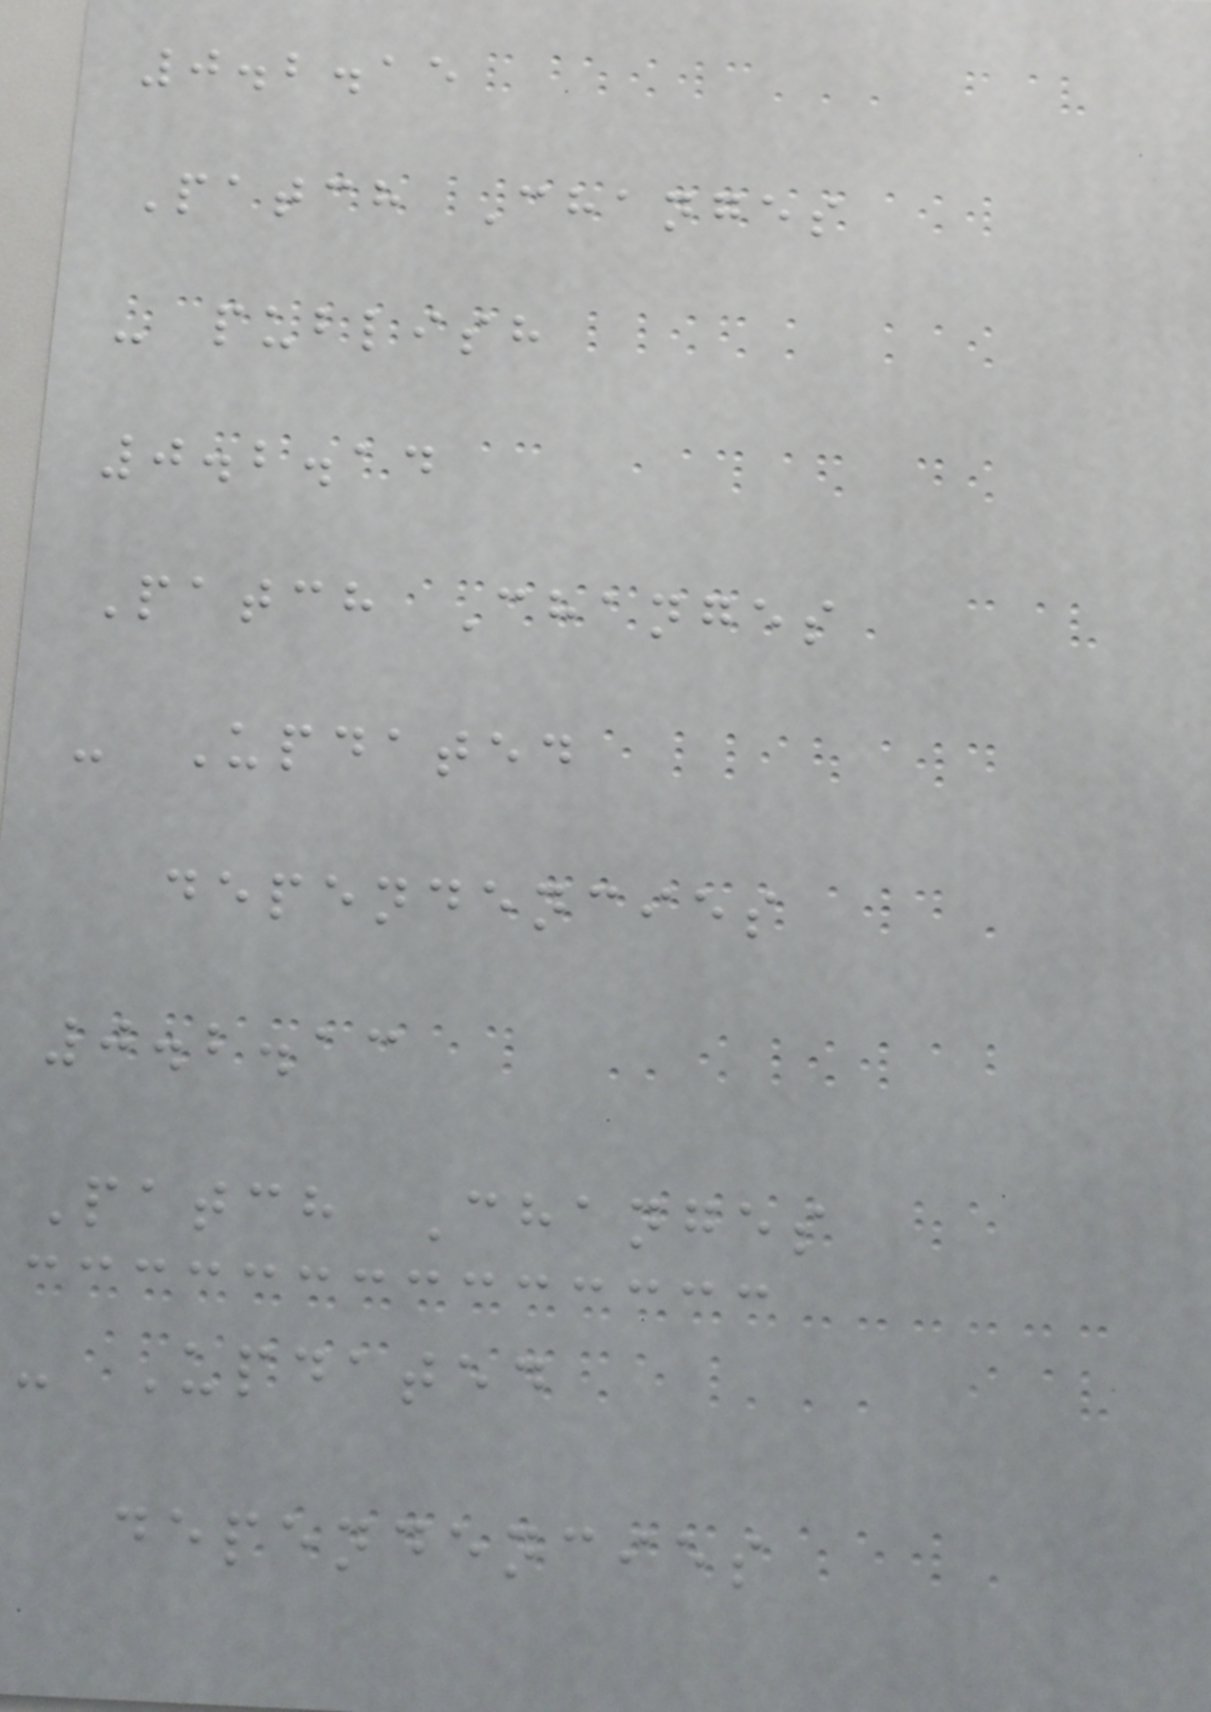0.2.15
Patch Changes
- publish
0.2.14
Patch Changes
- Updated
dependencies
0.2.13
Patch Changes
- Updated
dependencies
